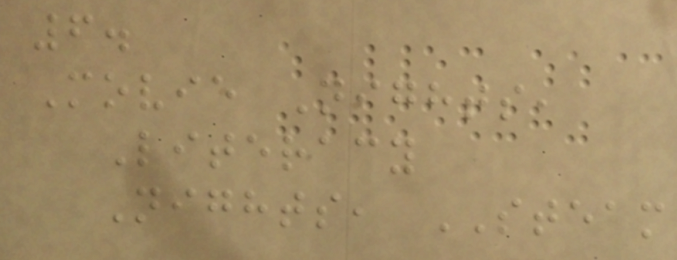6.
Movie Nights,
Literacy
Nights, STEAM
